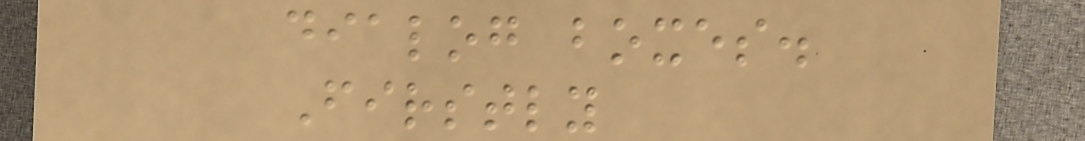dialog boxes.
Firstly
